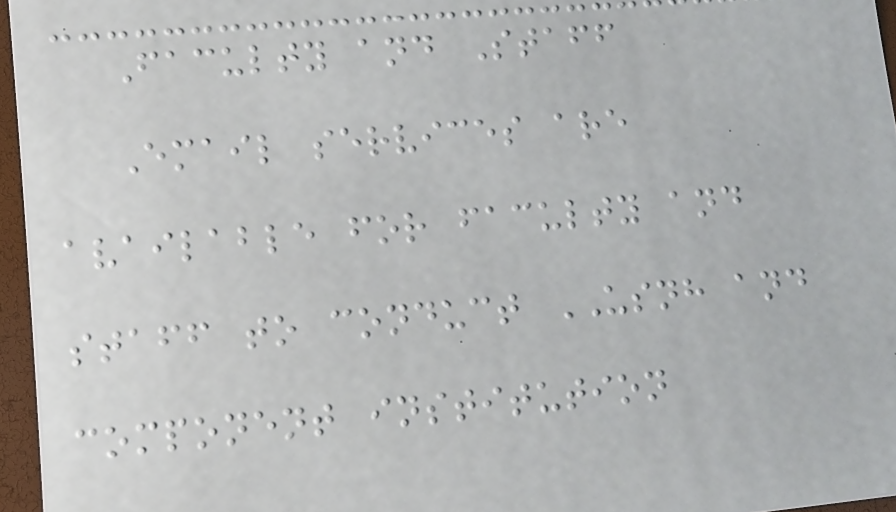Faculty and Staff
Email services are
available for faculty and
staff to conduct USNH and
component institution
